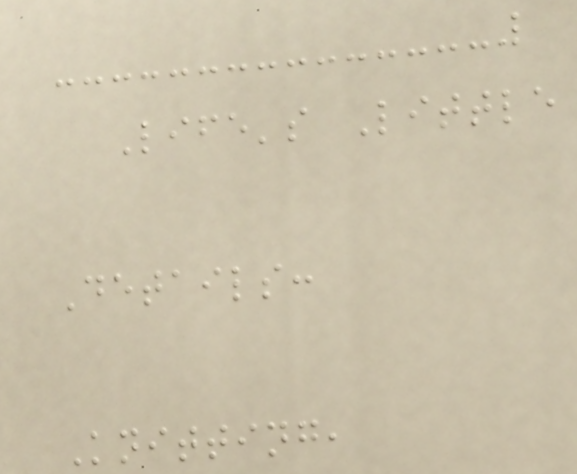Life's Little
Details:
Knitting,
